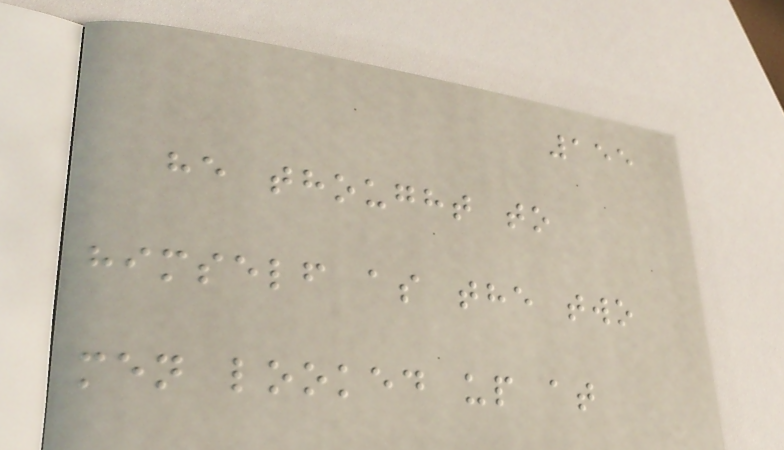155
he thought to
himself as the two
men looked up at
